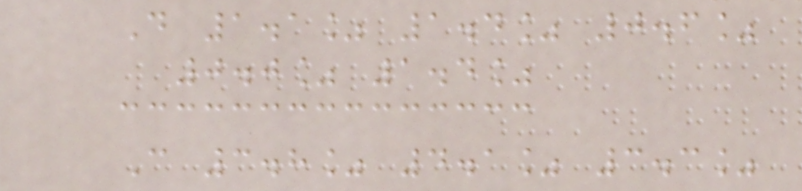D 1.1% 1.4% 0.6%
0.0% 1.4%
C 3.8% 4.1% 3.3%
